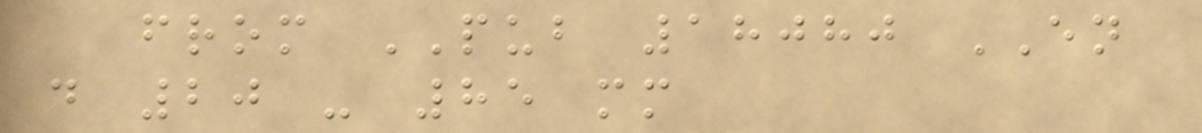from PUB 18080 EN
d 20 - 85 mm
